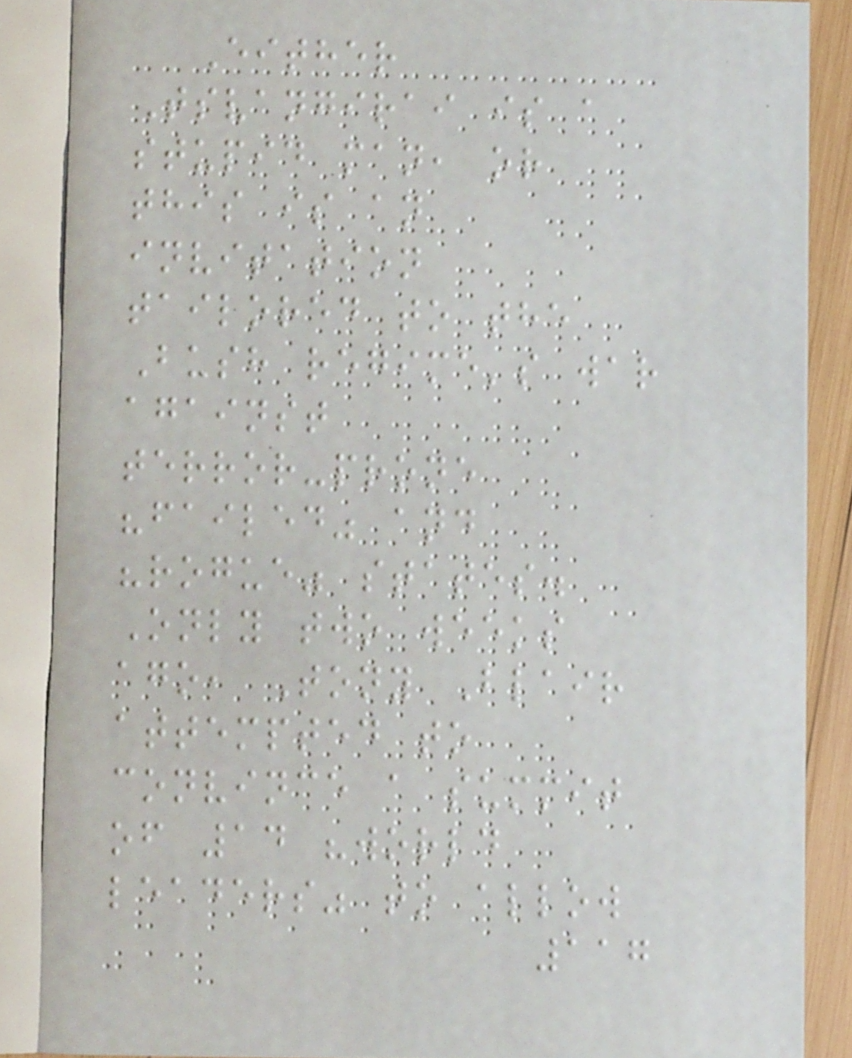Either
Tsvangirai is a
stupid man, or
this is an
invitation
tailored to the
Bush regime's war
against
terror-prone
"failed" and
"rogue" states.
Only two weeks
ago, Tony Blair
attempted to
convince a summit
of 14 "world
leaders" to allow
117
